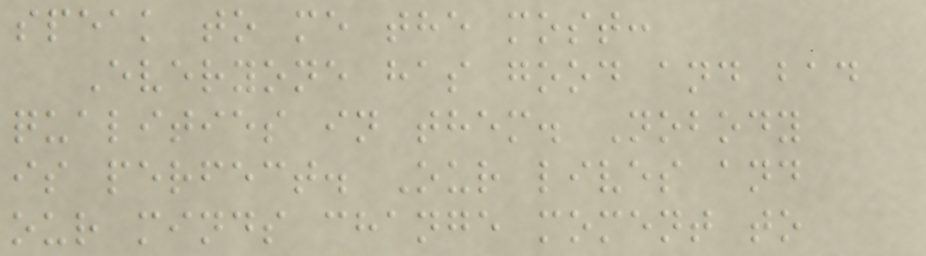speak to me the most:
Everyone has good and bad
qualities in them. Nobody
is perfect. Our lives and
our minds change moment to
